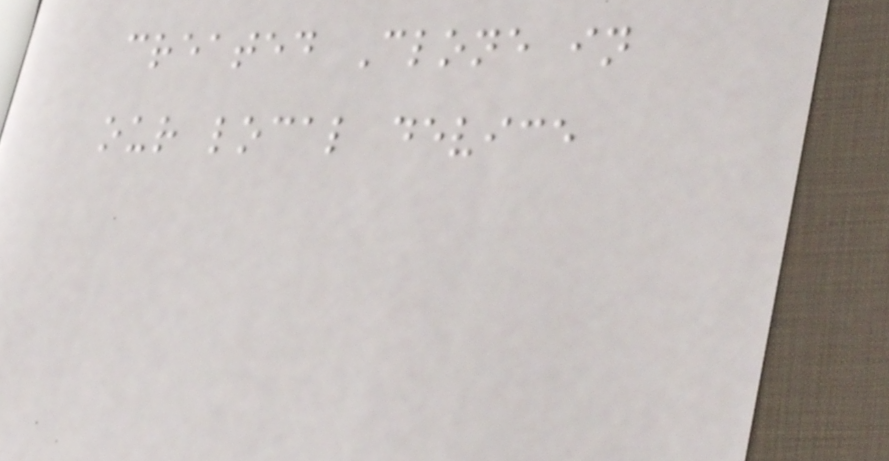created Clone in
our local device
